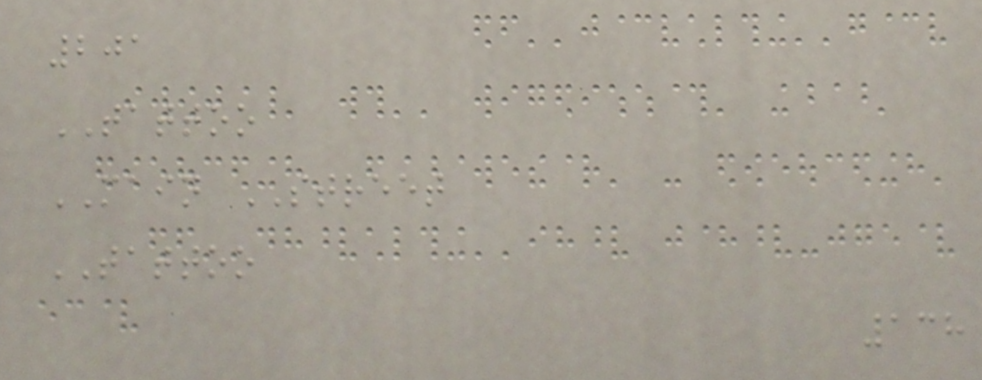201
TATTOO
MAIN STREET
TATTOO
138
